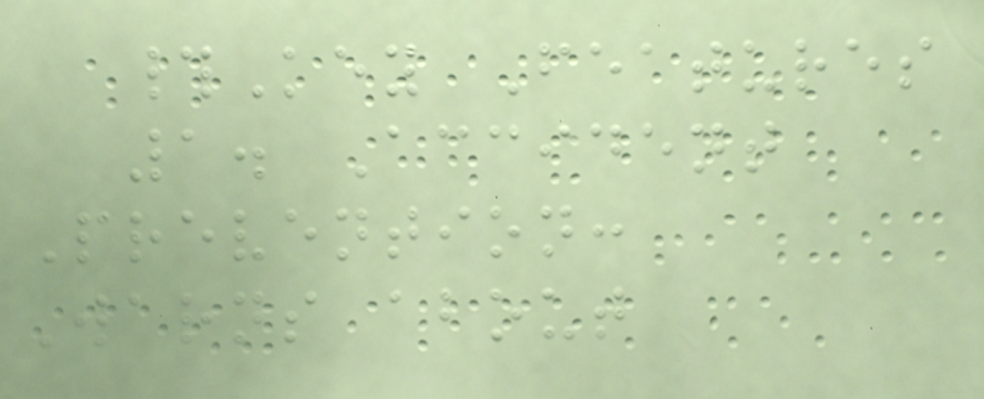#Key Features
1. Accident
Prevention:
Warns about
